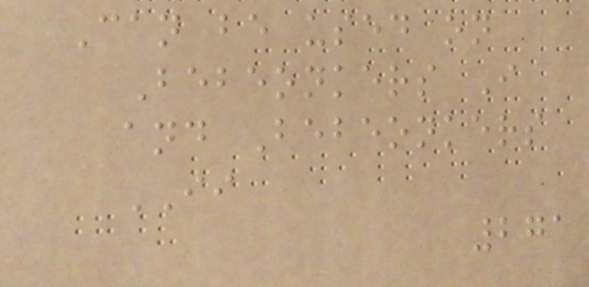Can be used on
Bebeonkers I
and Bebeonkers
II
271
